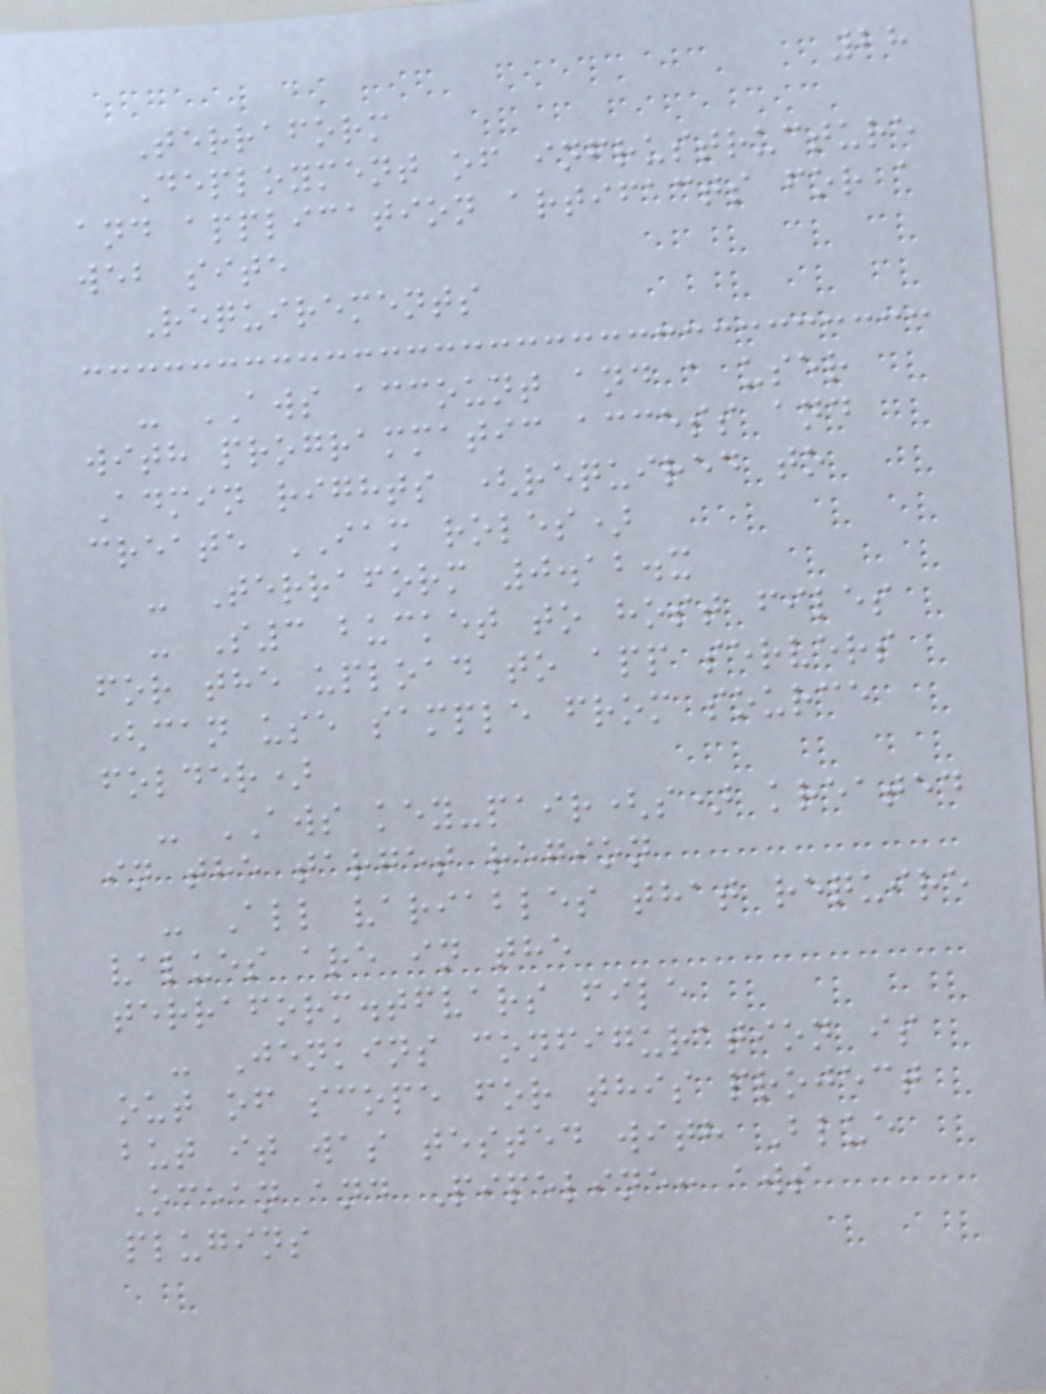28
Terraform
Deployment of infrustructure
and application artifacts for a
web site
Requirements
- AWS account and a user
with programmatic access and
Admin rights (required to
create IAM roles)
- Terraform 0.12.x
- S3 bucket to host files
for the upload to app servers
(can use sample from source
folder)
- AWS key-pair(s) kreated
in the target region
- All variables that require
values are in the
terraform.tfvars file
- Jenkins configuration is
out of scope for this project
but it was tested with Blue
Ocean and Pipeline: aws
plugins
